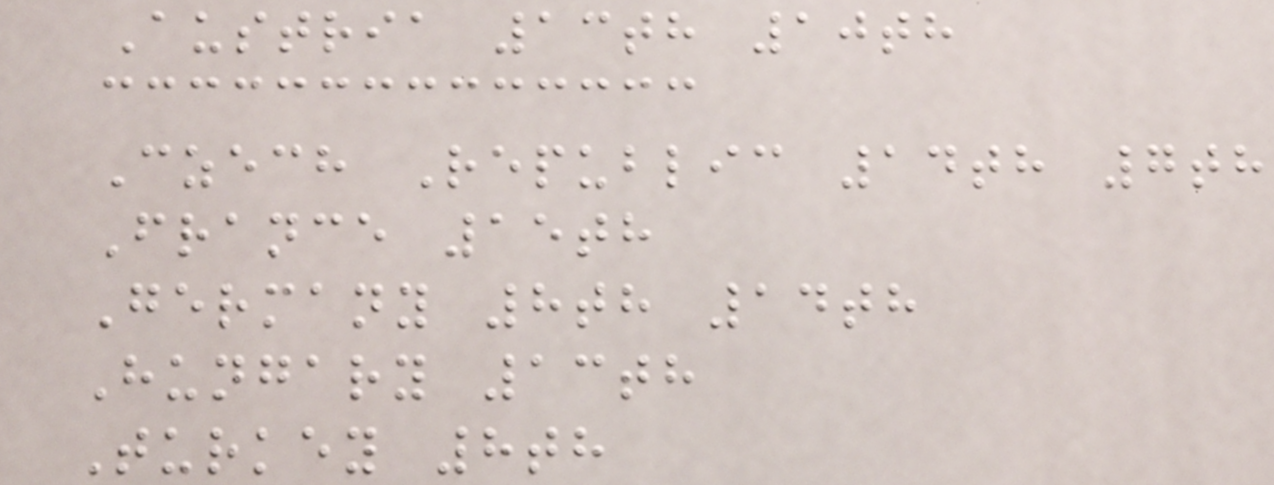Austria 13th 10th
Czech Republic 14th 7th
France 15th
Germany 8th 14th
Hungary 13th
Turkey 8th
